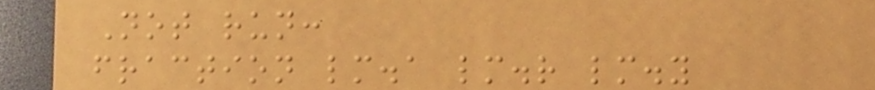Not run:
fraction lm.a lm.r lm.y
